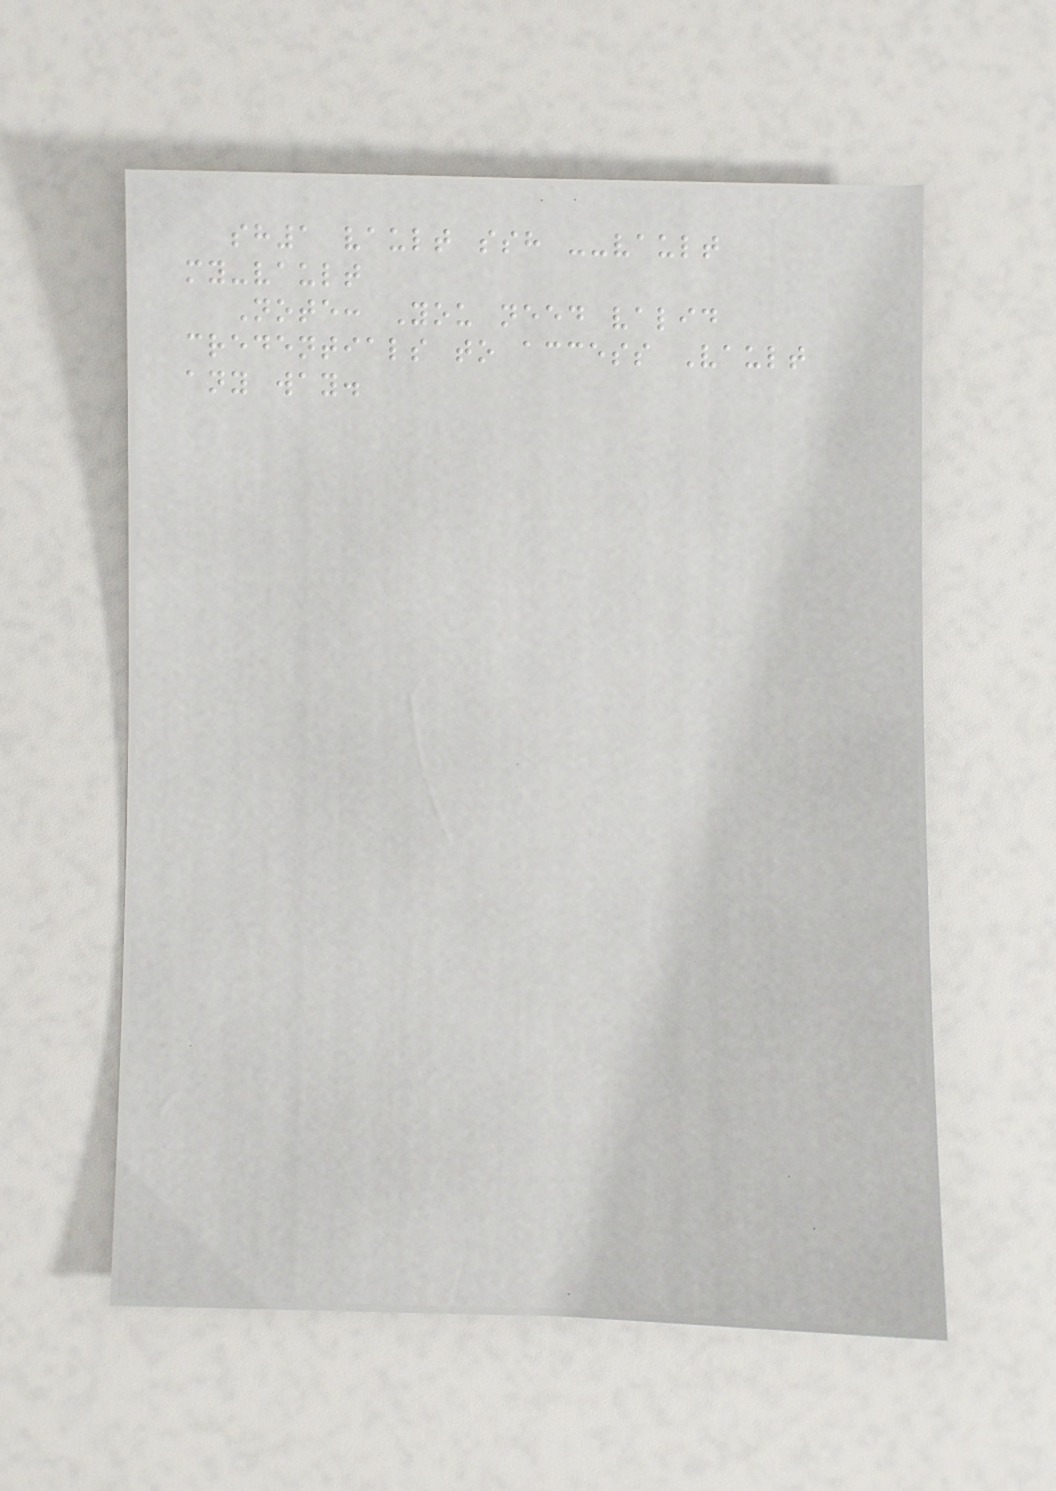sh1 vault ssh --vault
my-vault
Note: You need valid
credentials to access Vault
any way.
